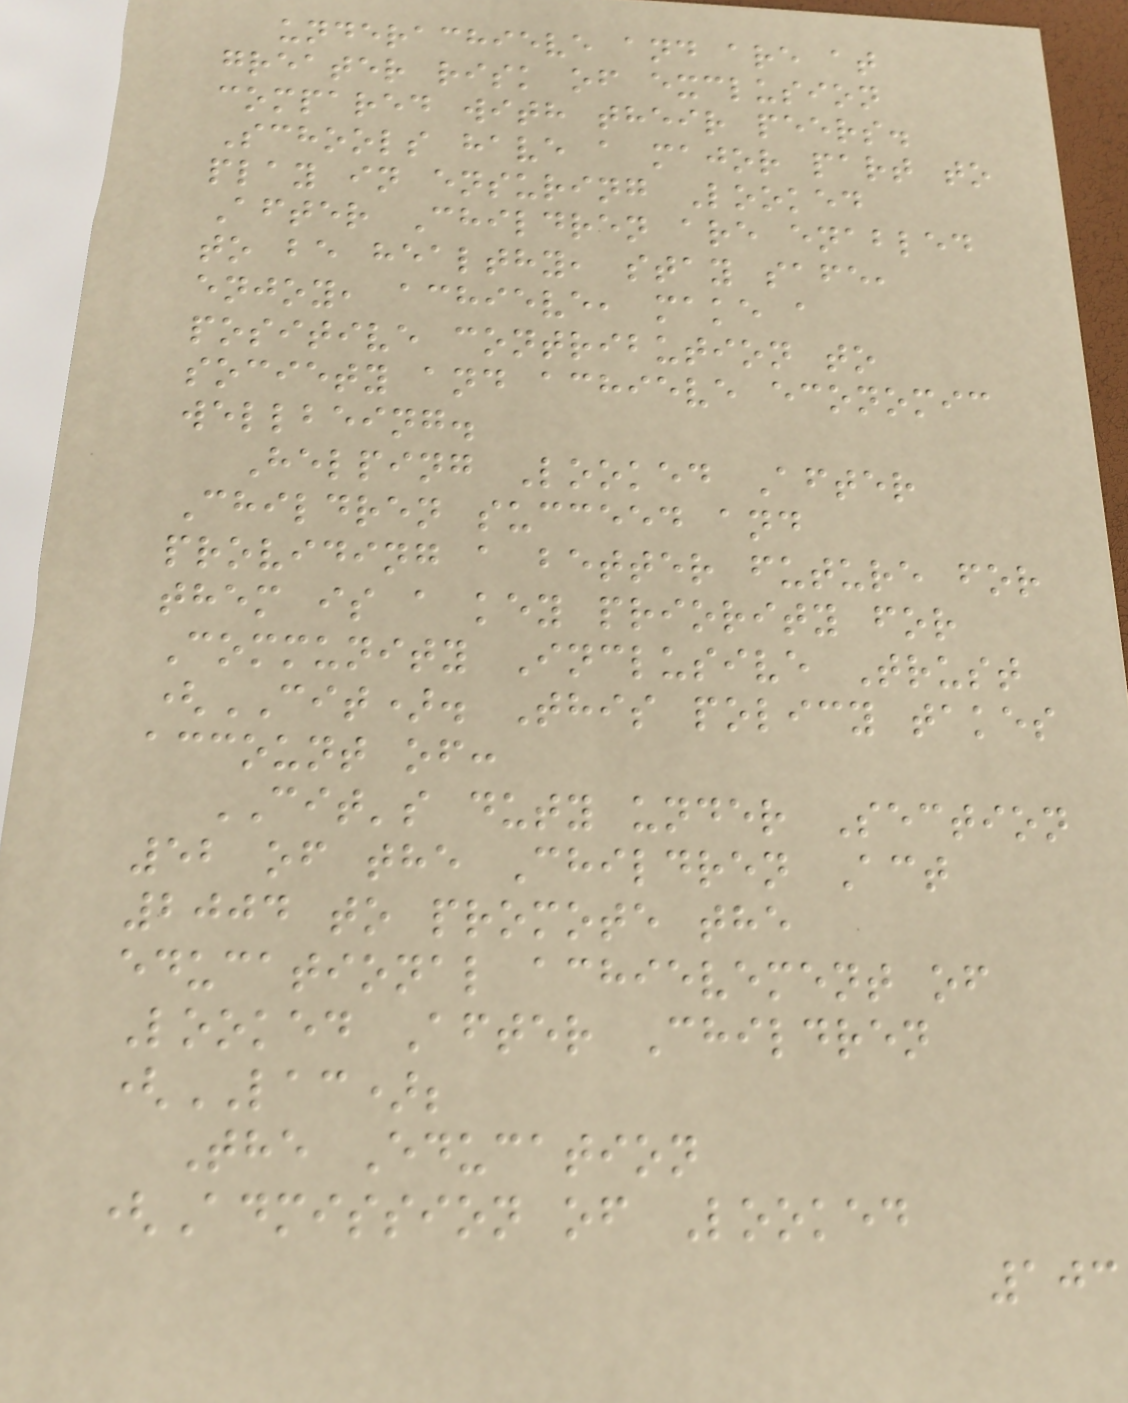underachieve and are at
greater risk of exclusion
compared with their peers.
Schools have a major part to
play in ensuring Looked
After Children are enabled
to be healthy, stay safe,
enjoy, achieve, make a
positive contribution to
society and achieve economic
wellbeing.
Helping Looked After
Children succeed and
providing a better future for
them is a key priority for
Community Inclusive Trust
(CIT). This policy takes
account of:
CIT's duty under Section
52 of the Children Act
2004 to promote the
educational achievement of
Looked After Children
(LAC);
The Education
(Admission of Looked
103
